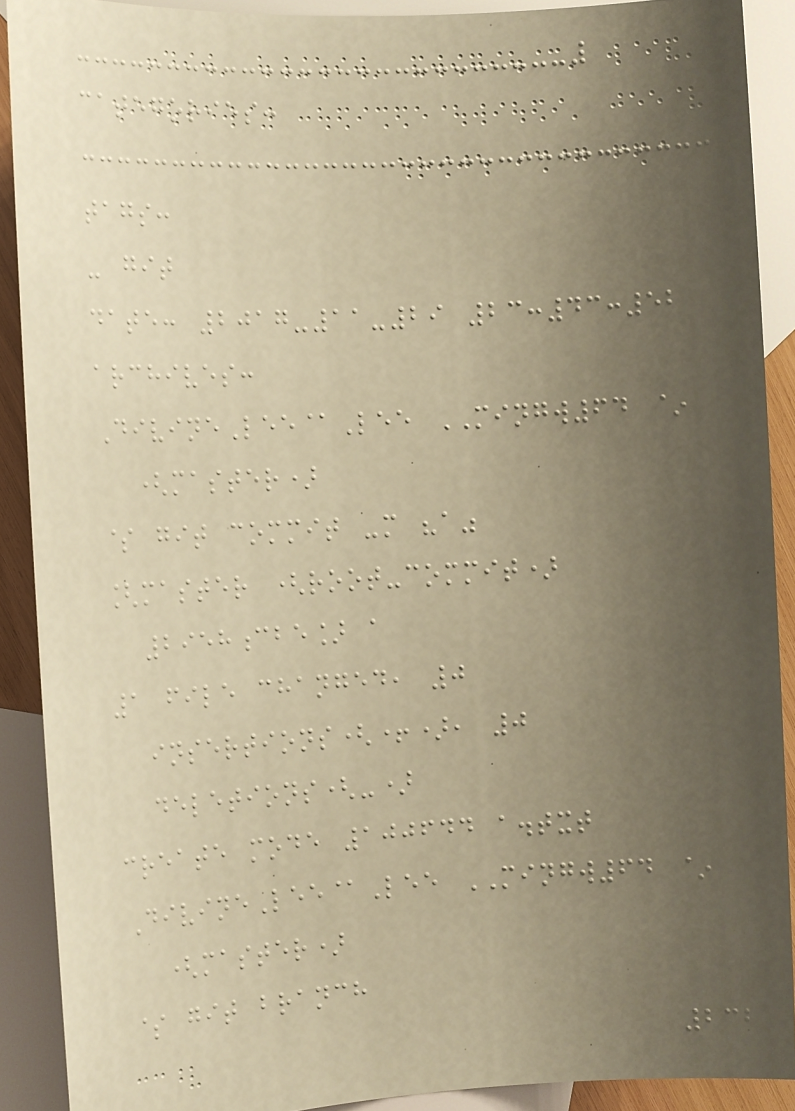categories:
tags:
- git
date: 2017-11-29 23:43:52
archives:
DivineLee@Lee MINGW64 ~
(master)
$ git commit -m "a"
[master (root-commit)
2958cbe] a
1 file changed, 0
insertions(+), 0
deletions(-)
create mode 100644 a.txt
DivineLee@Lee MINGW64 ~
(master)
$ git branch
232
